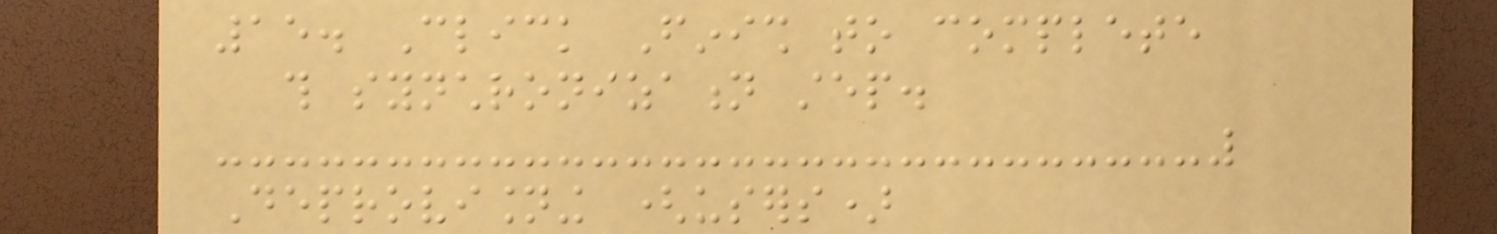15. Click Finish to complete
this synchronization step.
Deprovisioning (users)
